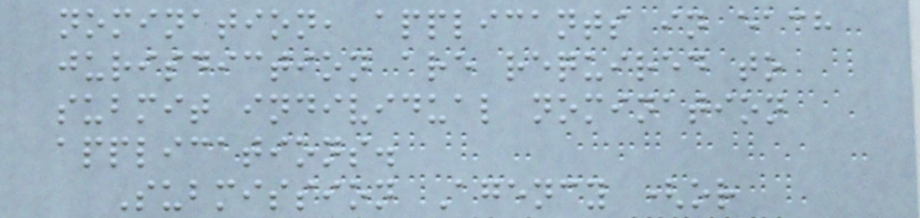nomination, applicants in each
jurisdiction are required to
submit individual nomination
applications.
Submission Agency (or
